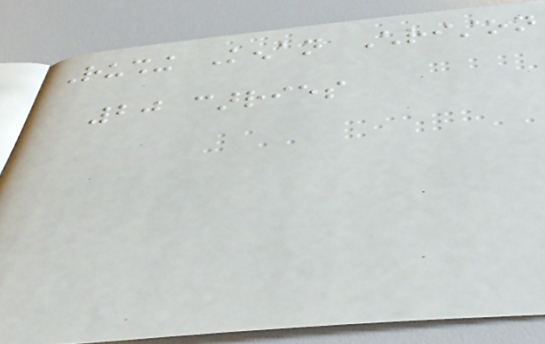Rushing Kenan Christon
20 carries
